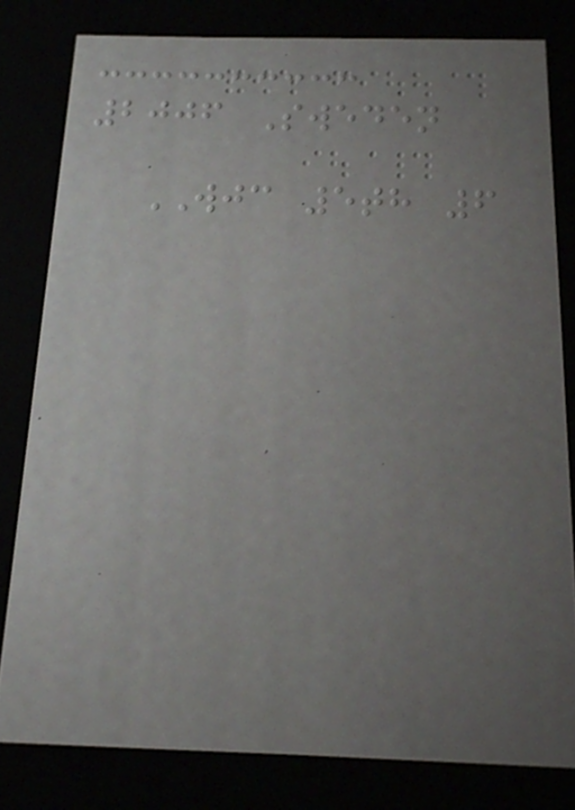2006 Sweden
WJC 5th 6
